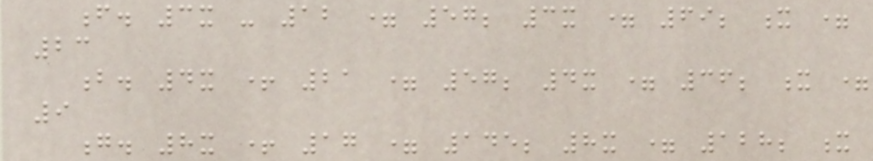f. 3x - 12 = 57; 3x = 69; x =
23
b. 4x + 21 = 57; 4x = 36; x =
9
g. 8x + 17 = 145; 8x = 128; x
